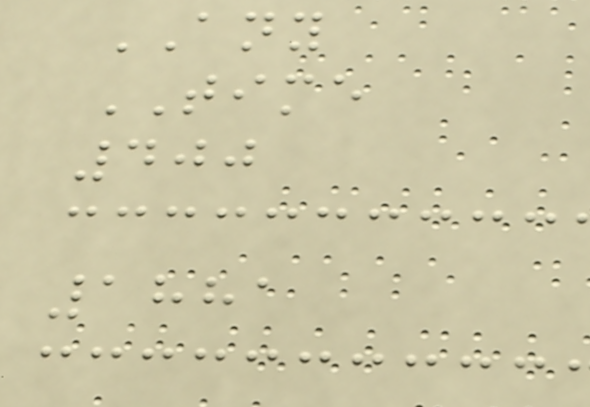ANY
TIME
400
1881
